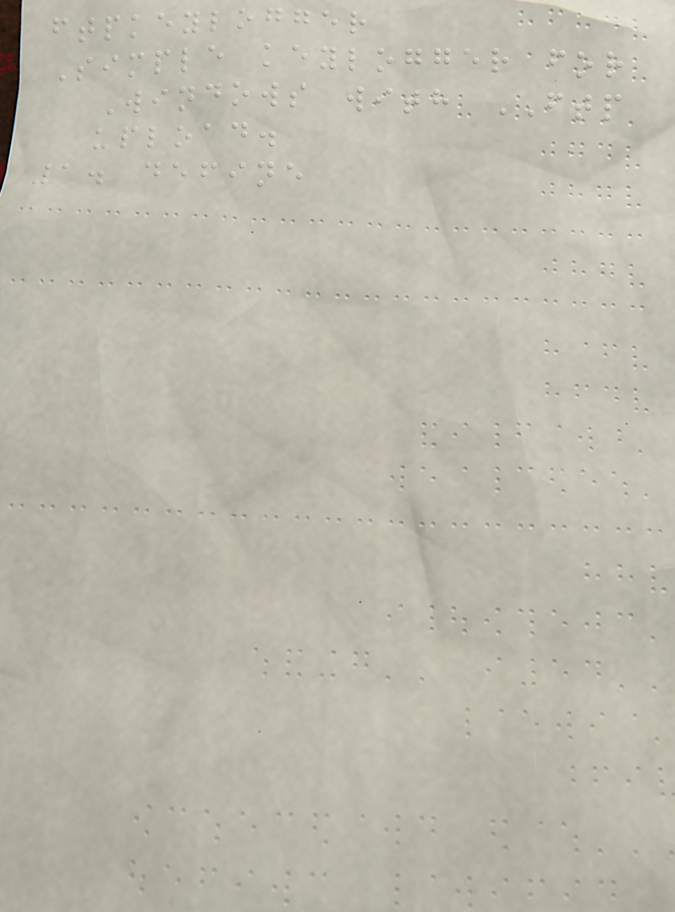ftpkeylogger
Simple keylogger for
Windows with FTP
upload.
1. define
